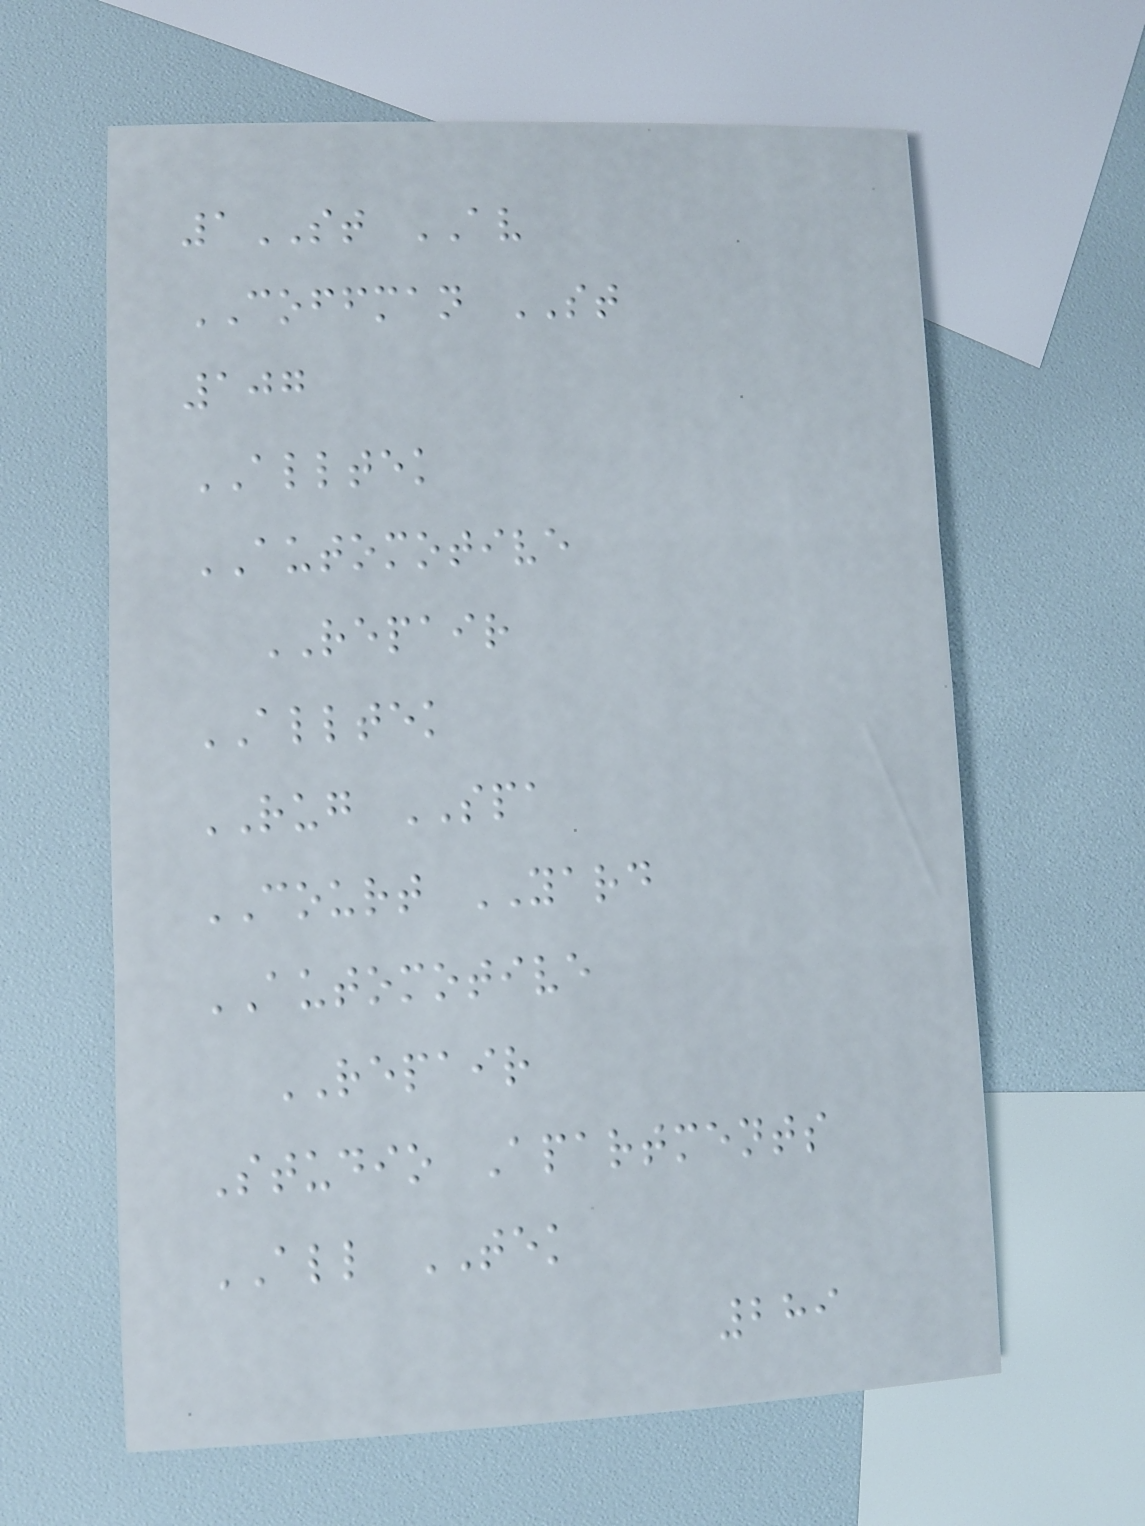1ST AV
COFFMAN ST
107
ALLTEK
AUTOMOTIVE
REPAIR
ALLTEK
RUG SPA
COURT YARD
AUTOMOTIVE
REPAIR
Studio Apartments
ALL TEK
289
